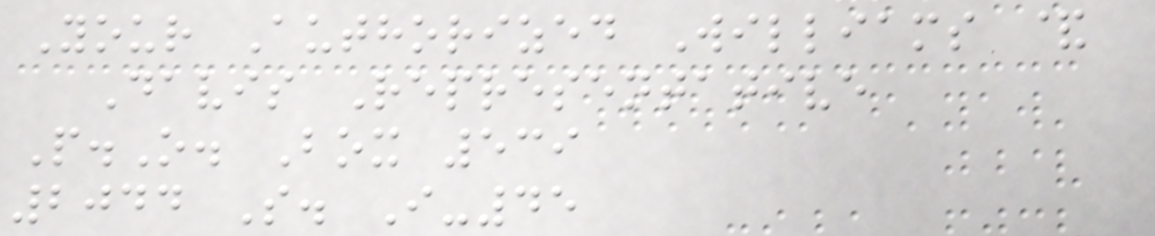Your Authorized Williams &
Davis Representative
P.O. Box 539
2044 S. I-45
